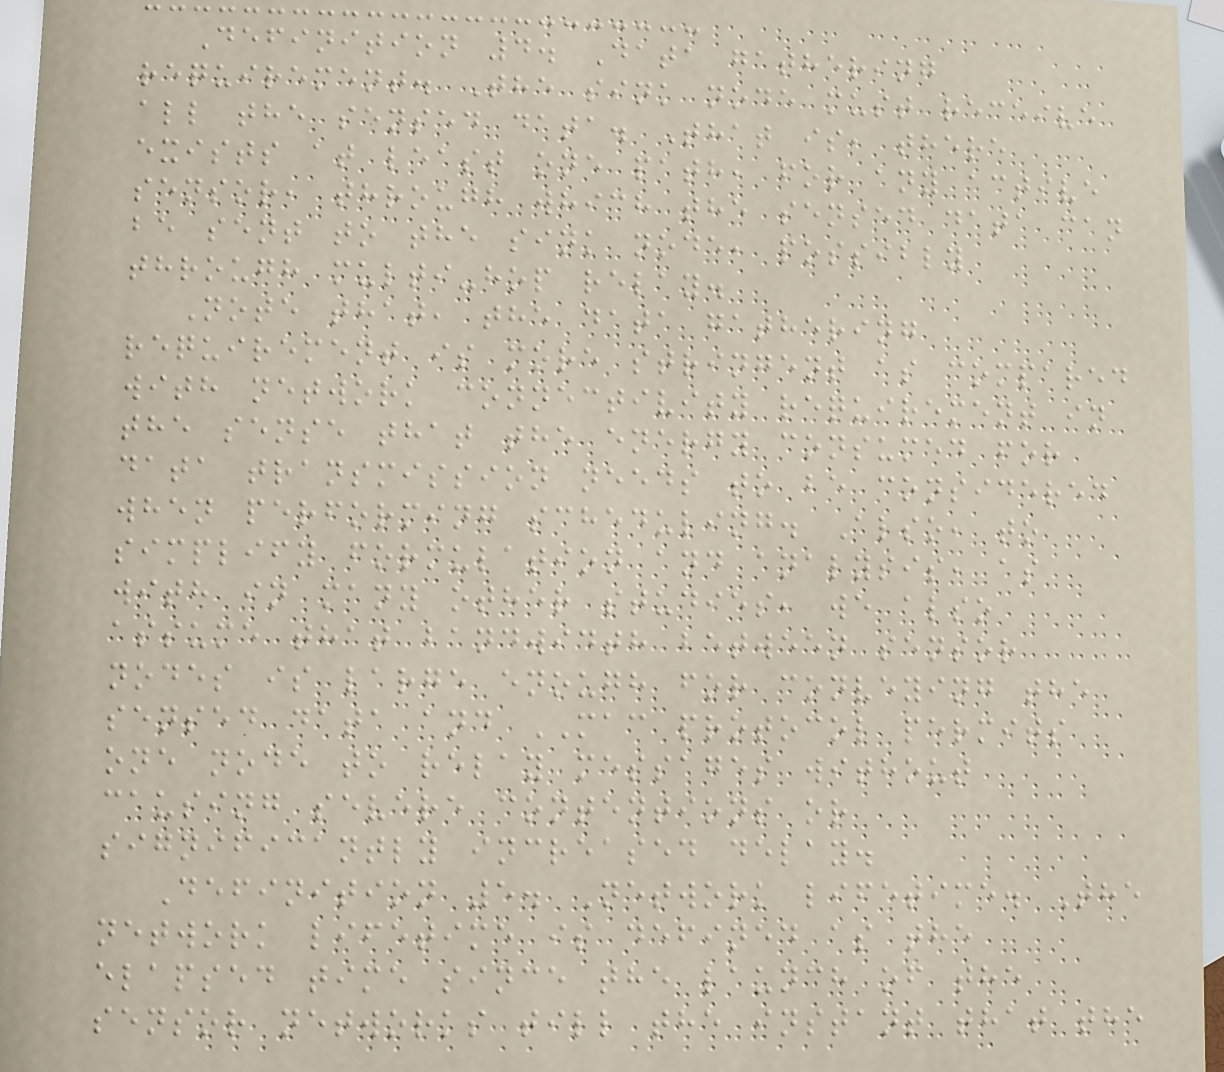Definition 4. Data gathering
requirement. The sink node must receive
all the sensed data. That is, there
exists at least one path, for any active
sensor, through which the sensed data can
be sent to the sink node, possibly
through multi-hop relay.
Note that, the data gathering
requirement is more stringent as compared
with network connectivity requirement in
the sense that the energy consumed for
data transmission needs to be considered
when performing scheduling. Also, to
simplify formulation and analysis, as
with in many other studies, we also
assume that bandwidth between sensor
nodes is large enough for conveying the
sensed data and MAC protocol permits
one node to relay messages without
causing severe contentions or
significantly increased delay.
Definition 5. Network lifetime. The
network lifetime is defined as the
elapsed time since the launch of the
sensor networks till the instant that the
